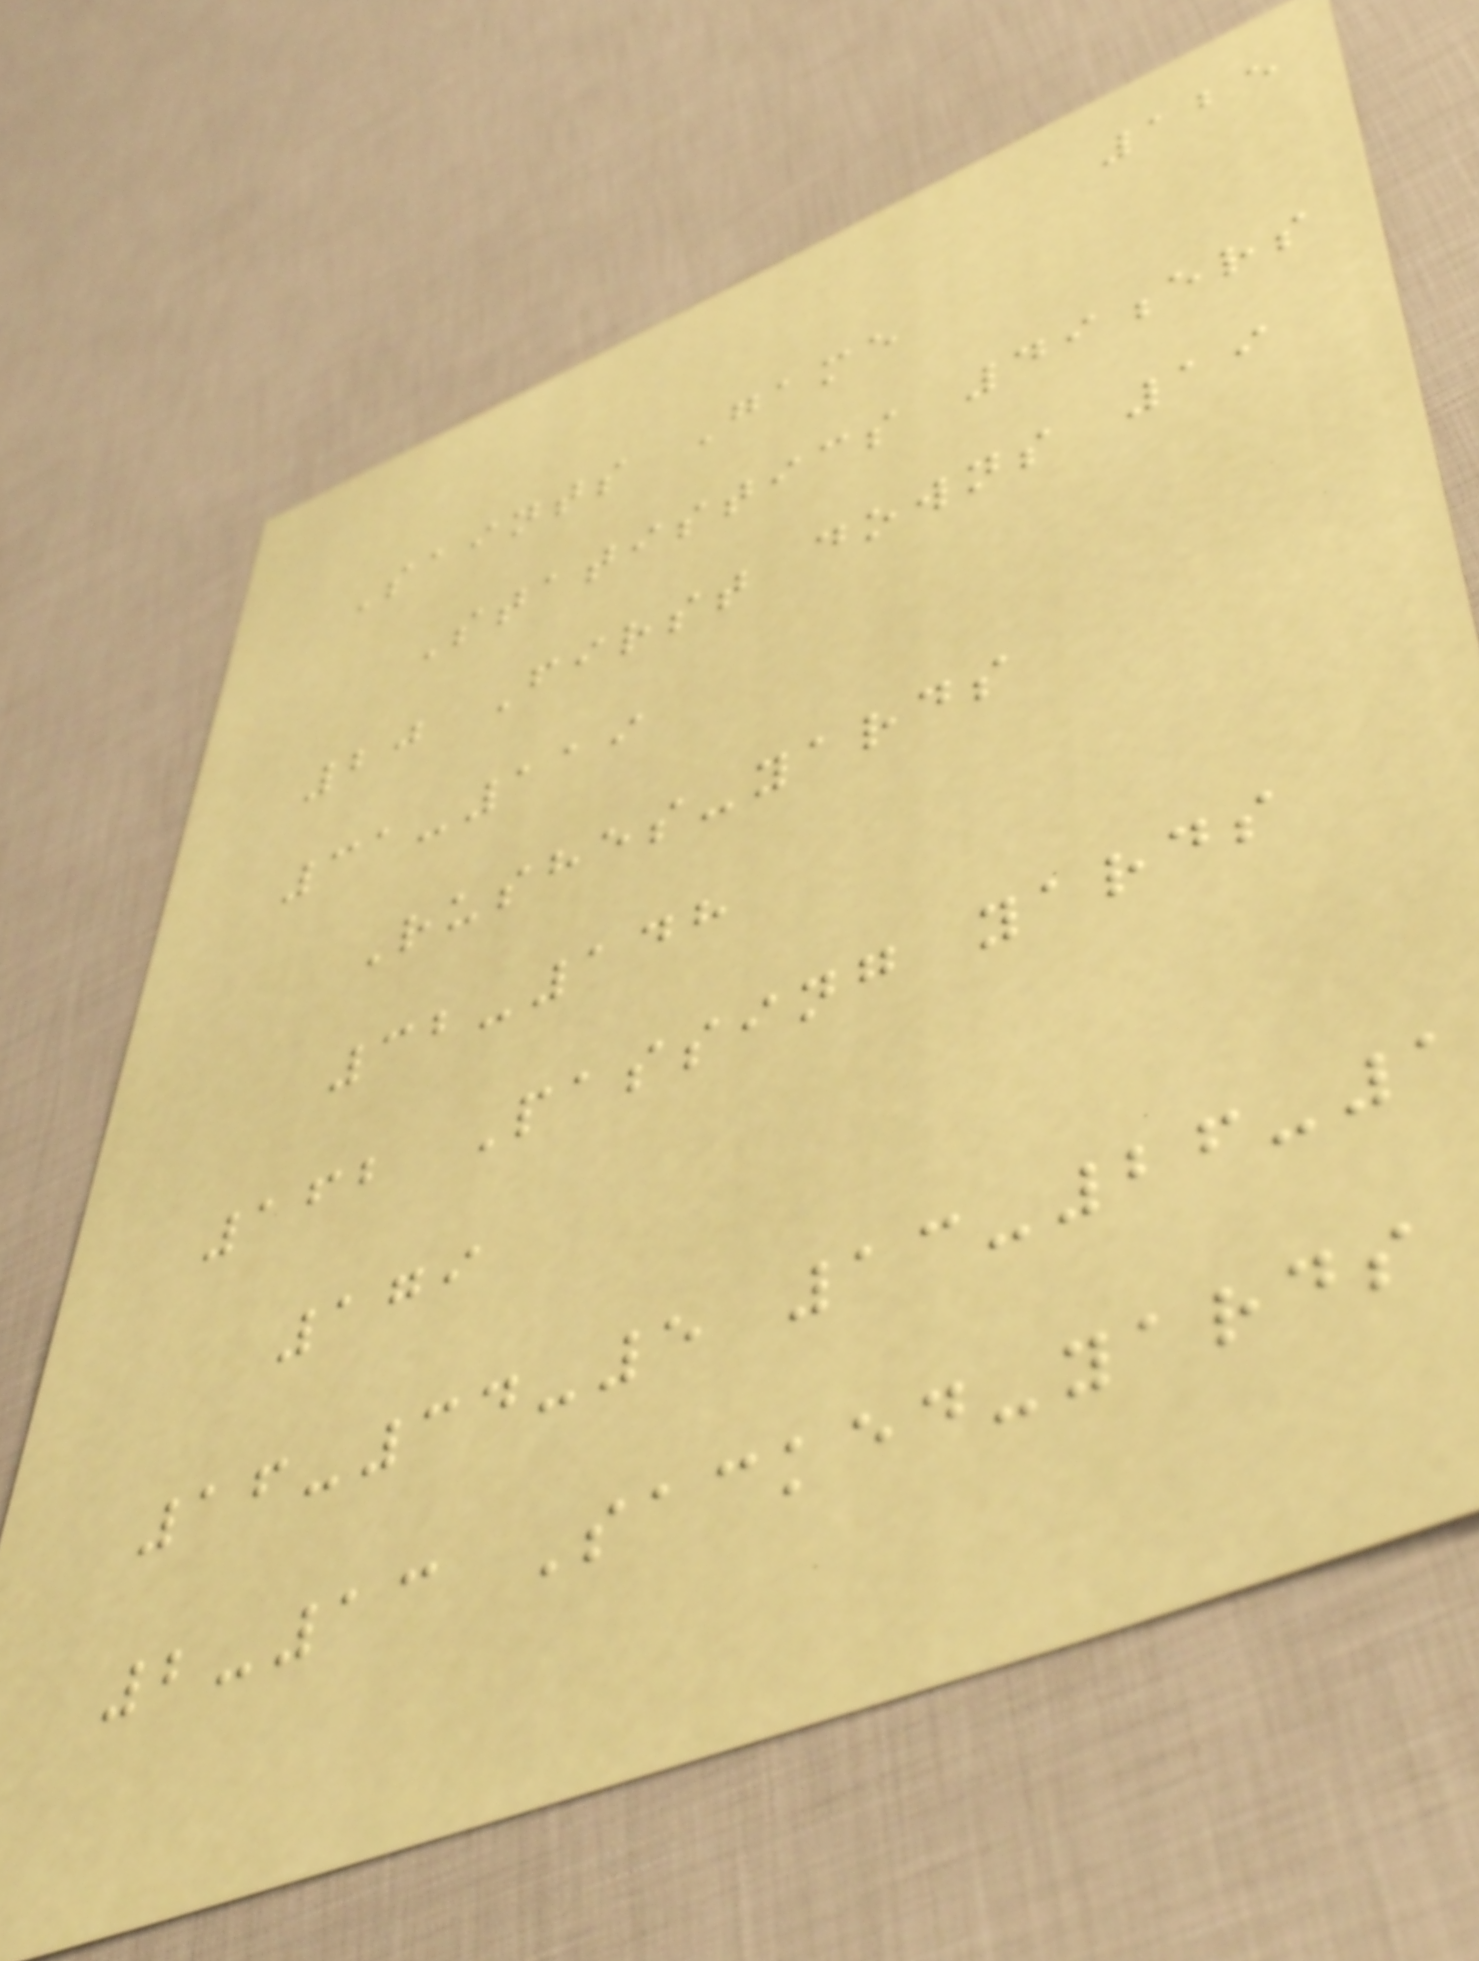125
Saints Game
Statistics 49ers
20 First downs 19
31-119
Rushes-yards
32-148
162 Passing yards
179
16-34-5 13-26-1
2-13 Sacked-yards
